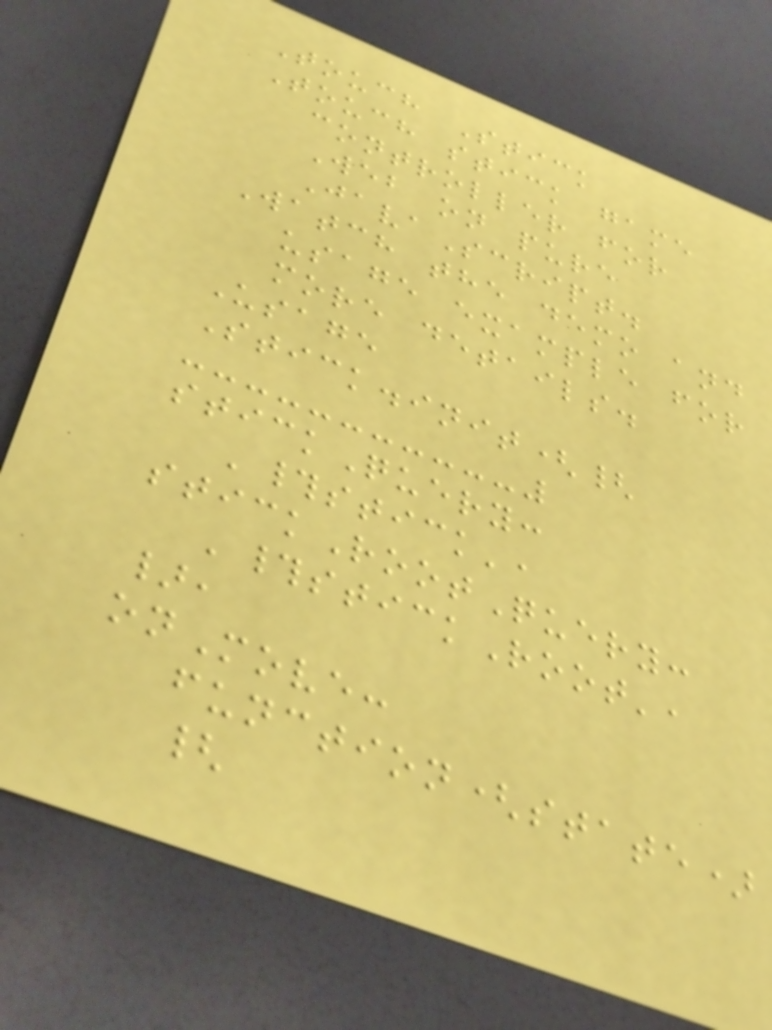Touch Stick
Touch stick game
controller for
Web on pure
JavaScript.
Watch the demo and
usage example for
more details.
Usage
Stick.init({
stickQuery:
'#stick',
stickRootQuery:
'#stickRoot',
},
onMove:
function(state)
{
